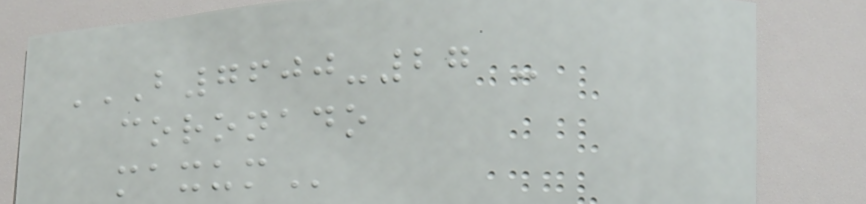B7600-27 -
CORONADO
MAXUM
